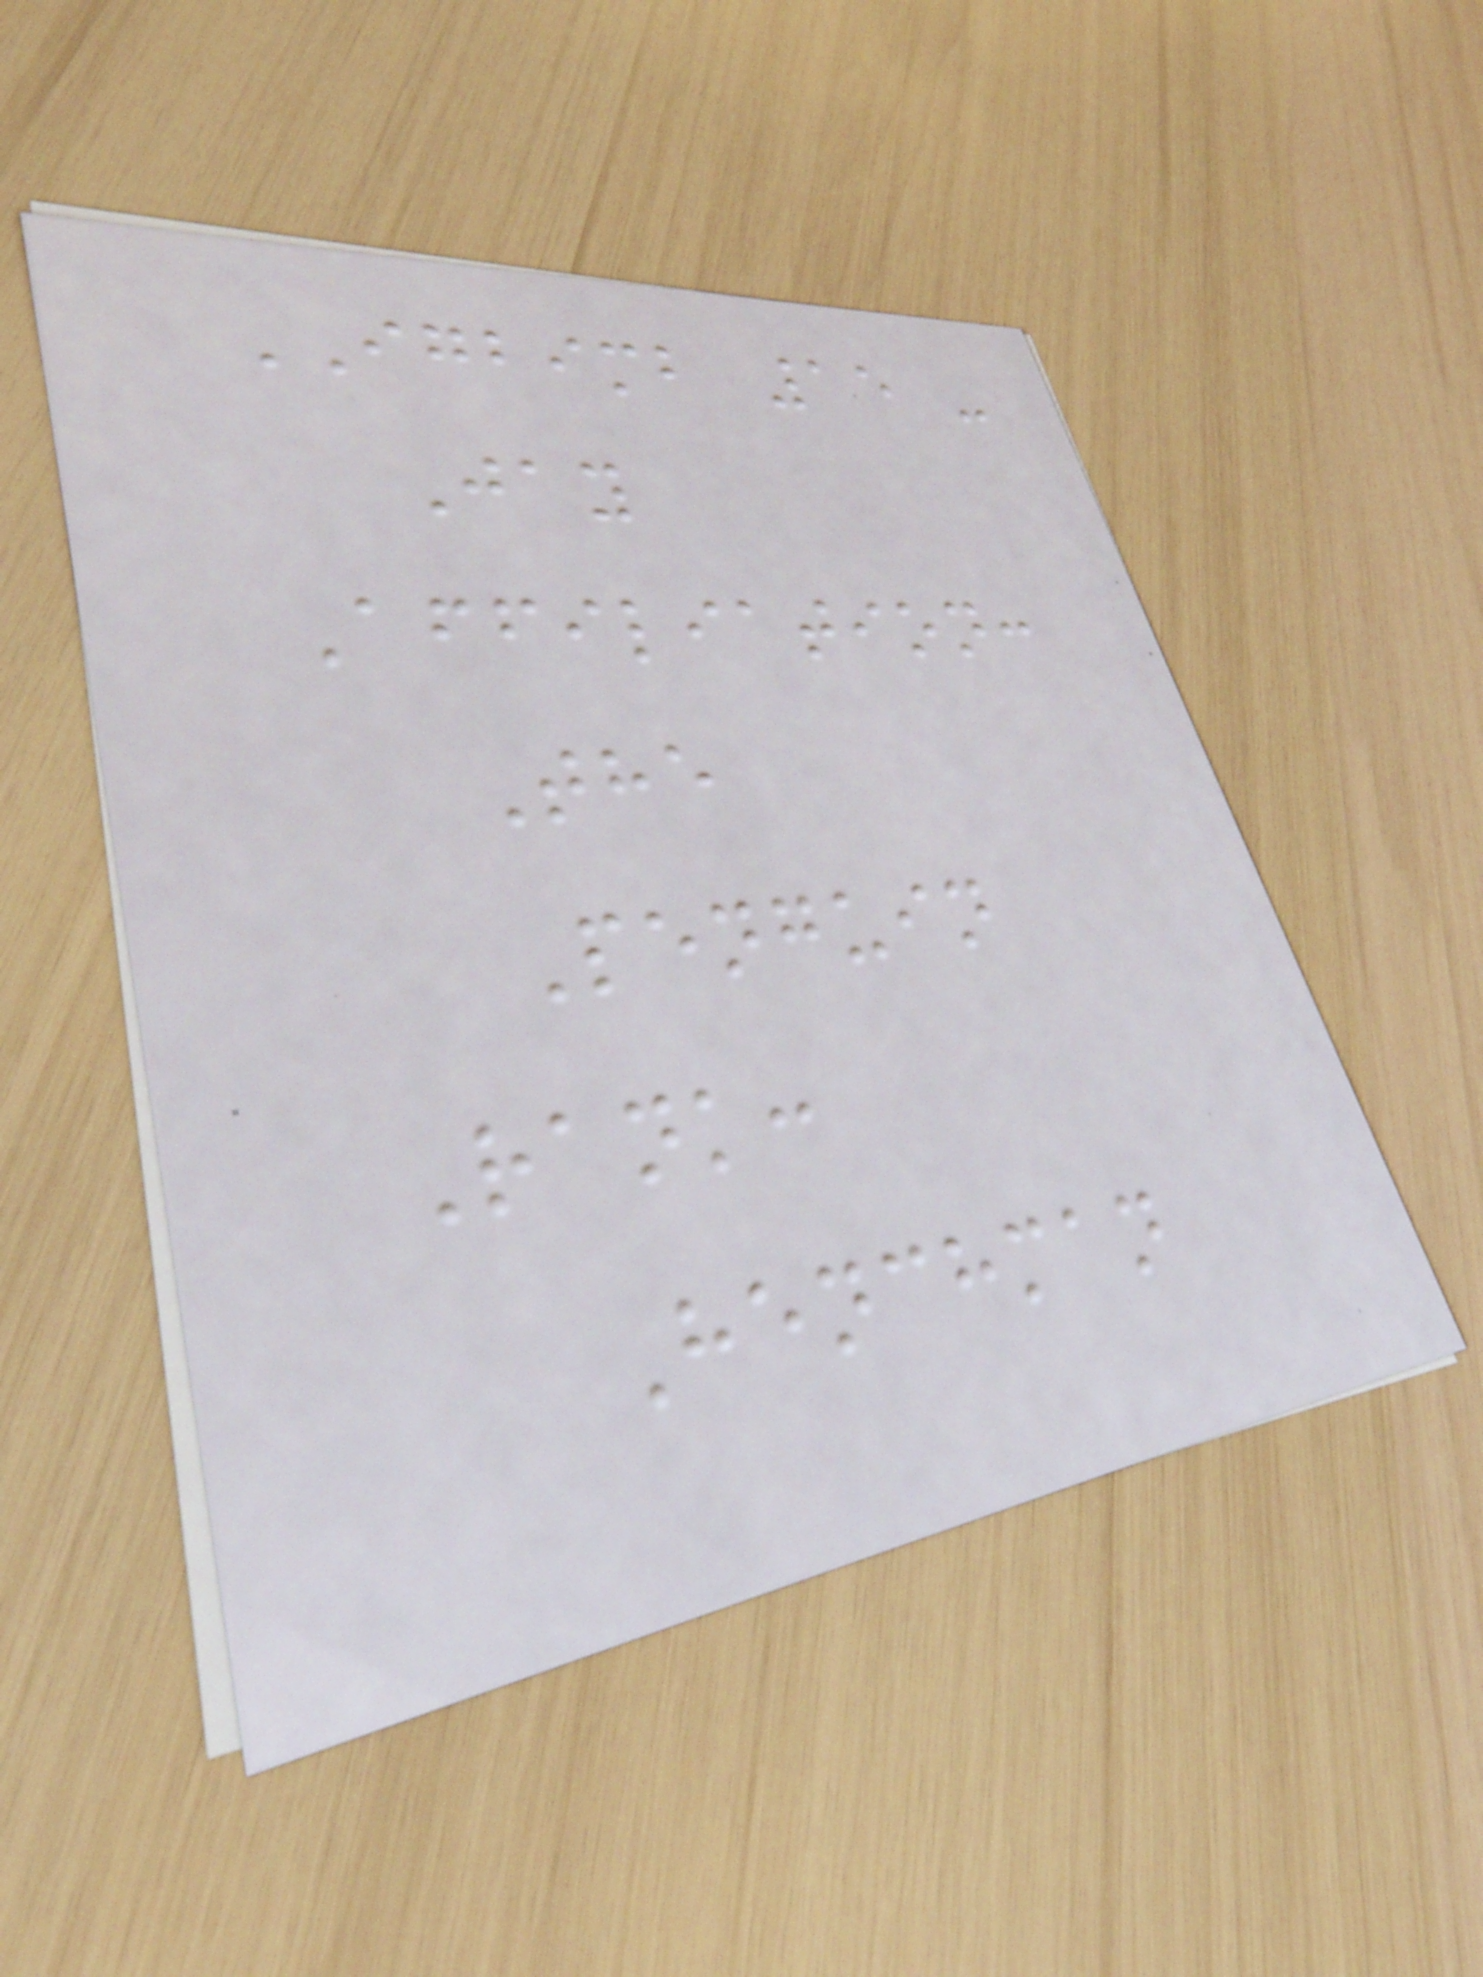IGBIMB 15 -
Jay
Affiliation:
The
Penguin
Rank:
Henchman
